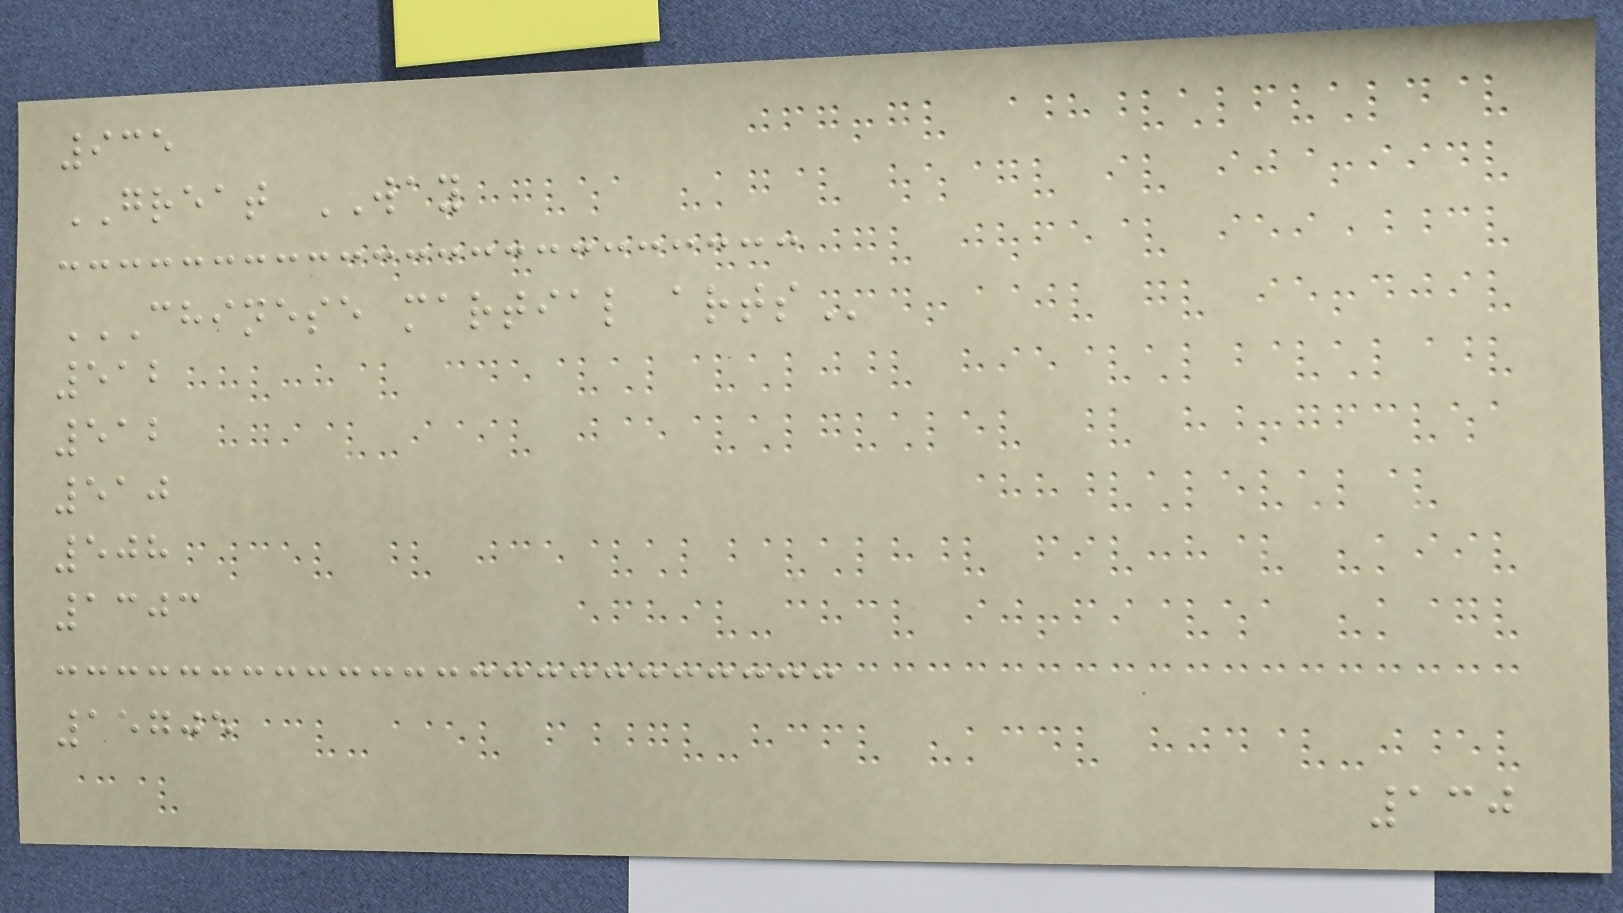935
GREAT WAY
CHINESE MARTIAL ARTS
512
512
510
508
1303
15705
130
